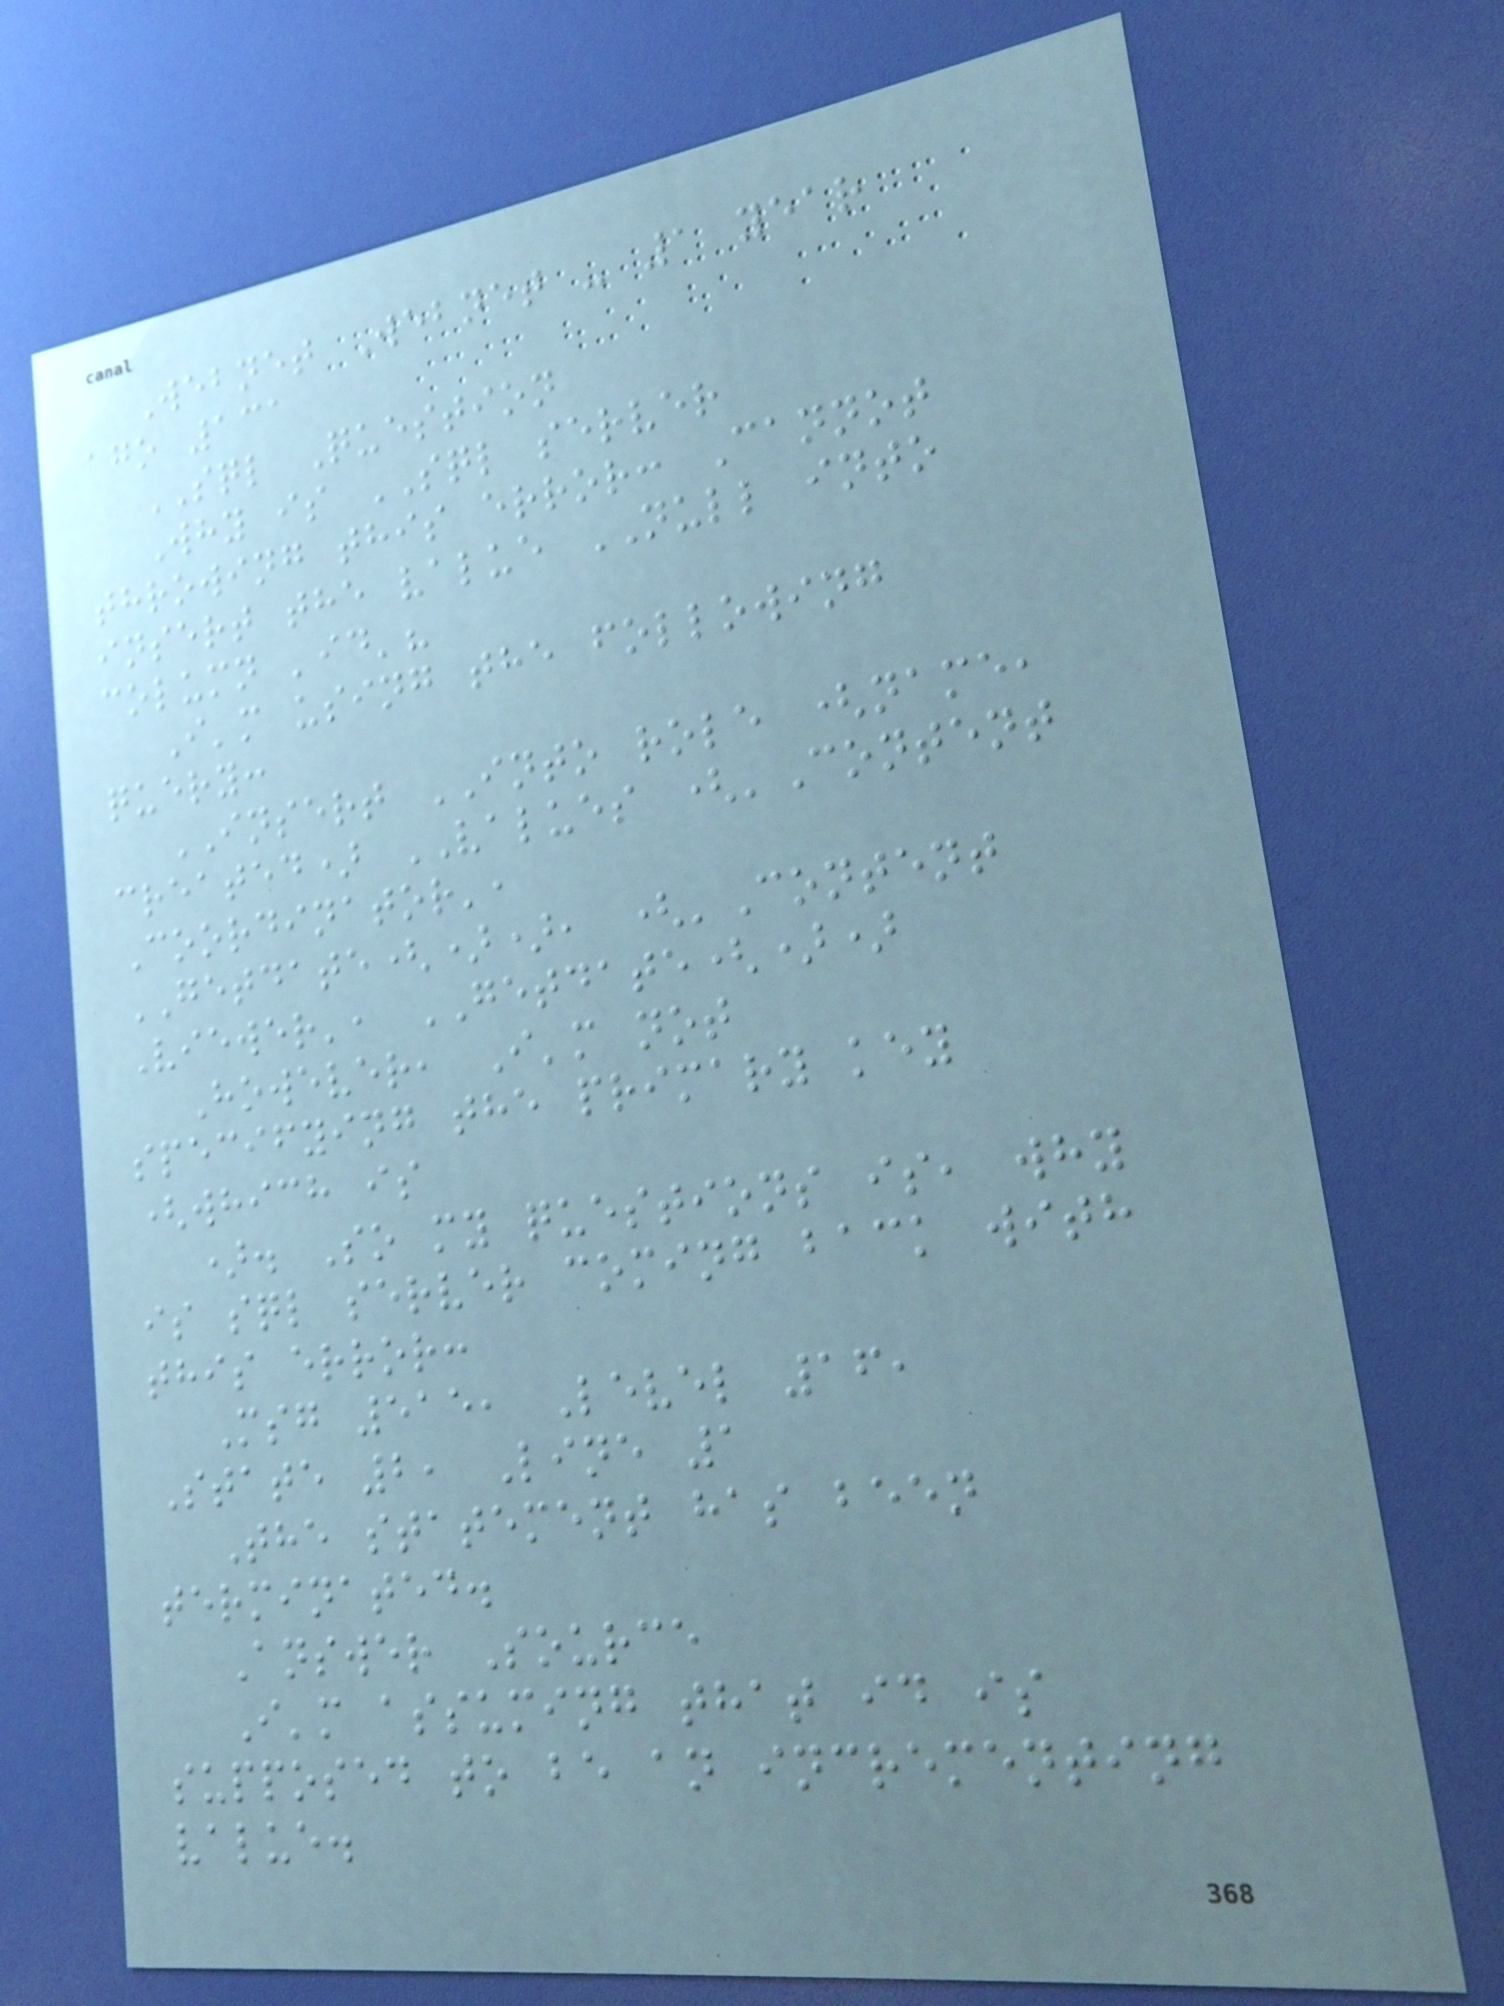Webnet Webnet - 1 year
ago 131
SQL Question
Why is SQL server
throwing this error: Cannot
insert the value NULL into
column 'id'?
I'm using the following
query:
INSERT INTO role (name,
created) VALUES ('Content
Coordinator',
GETDATE()), ('Content
Viewer', GETDATE())
However, I'm not
specifying the primary key
(which is
). So my questions is, why
is sql server coming back with
this error:
Msg 515, Level 16,
State 2, Line 1
The statement has been
terminated.
Answer Source
I'm assuming that id is
supposed to be an incrementing
value.
